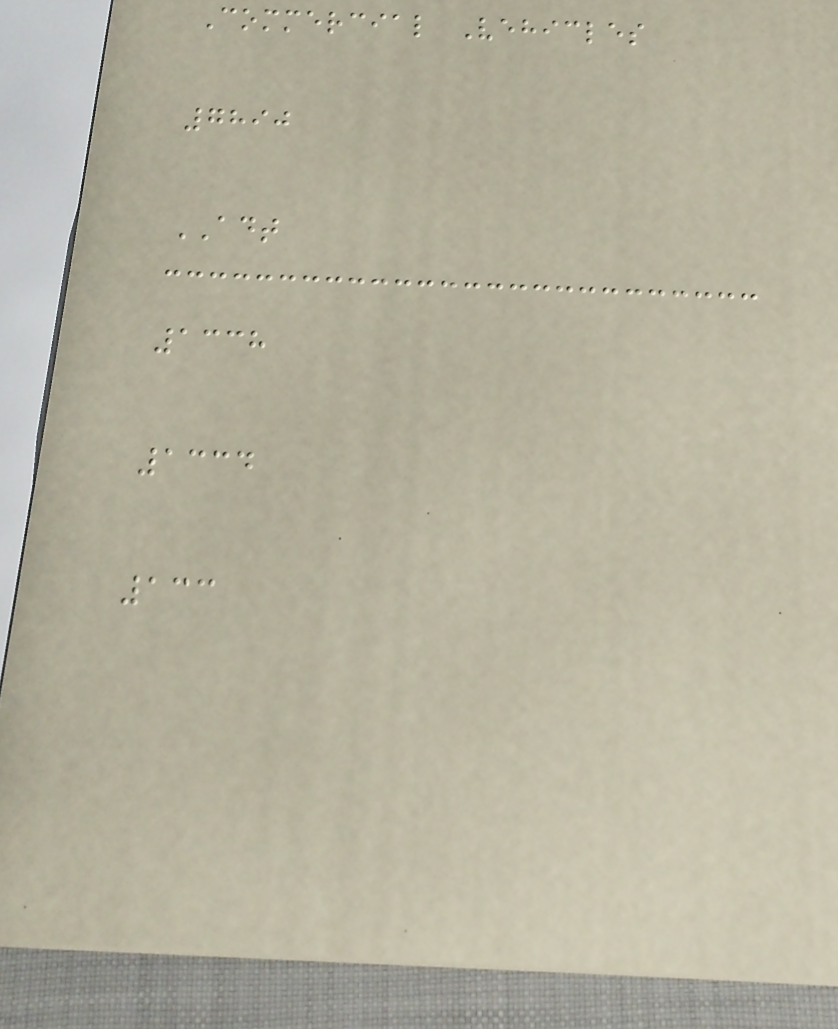Commercial Vehicles
7890
ADT
1338
1334
133
